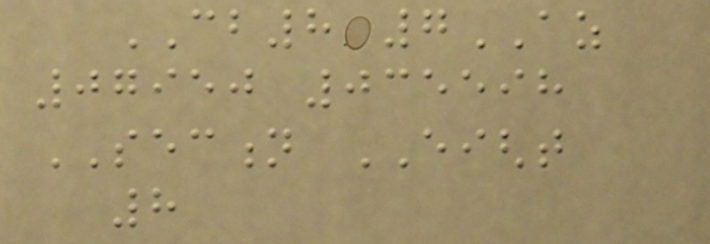CB8 7AZ
07950 035598
SECTION EIGHT
8
